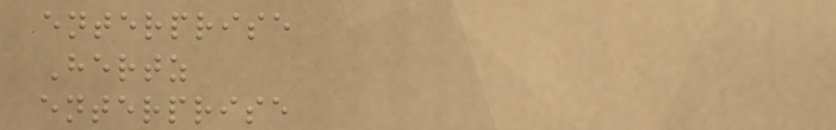enterprise
Hertz
enterprise
